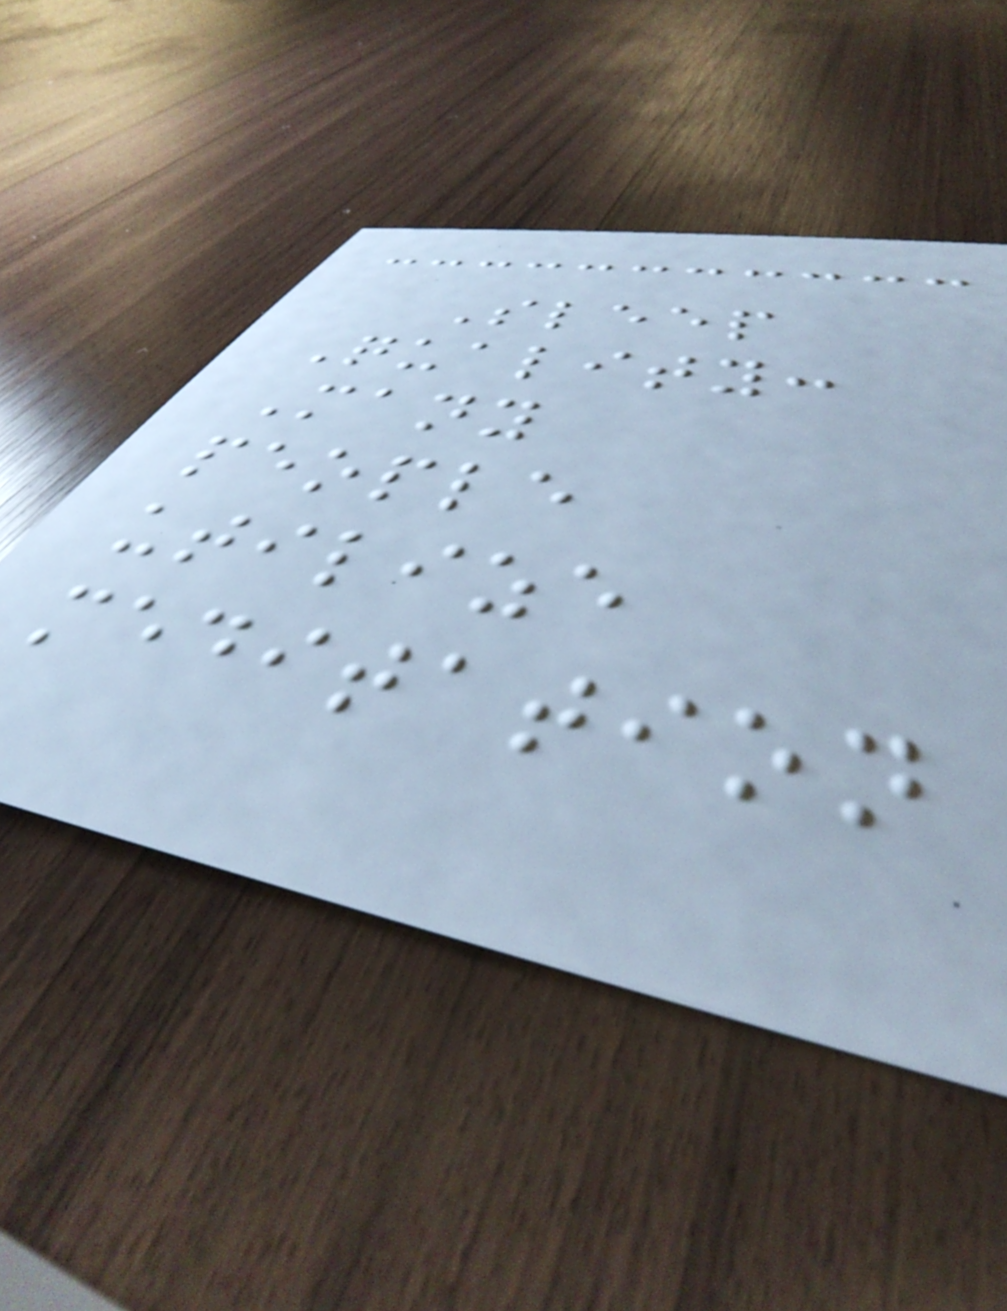Sleep
Quality:
Many
people
utilize
meditation
